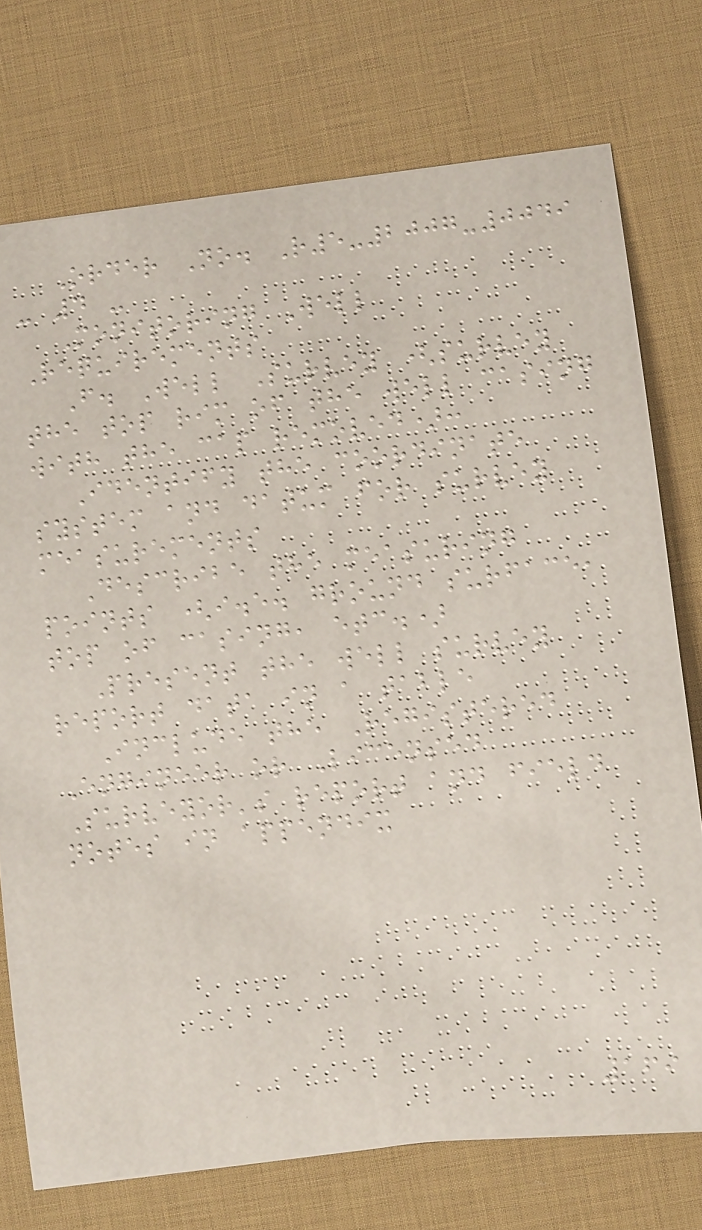Order No. R5-2007-0049
- 4 -
Monitoring Well
Requirements
F. Well Survey (survey
the top rim of the well casing
with the cap removed):
Identify the coordinate
system and datum for survey
measurements
Describe the measuring
points (i.e. ground surface,
top of casing, etc.)
Present the well survey
report data in a table
Include the Registered
Engineer or Licensed
Surveyor's report and field
notes in appendix
169
